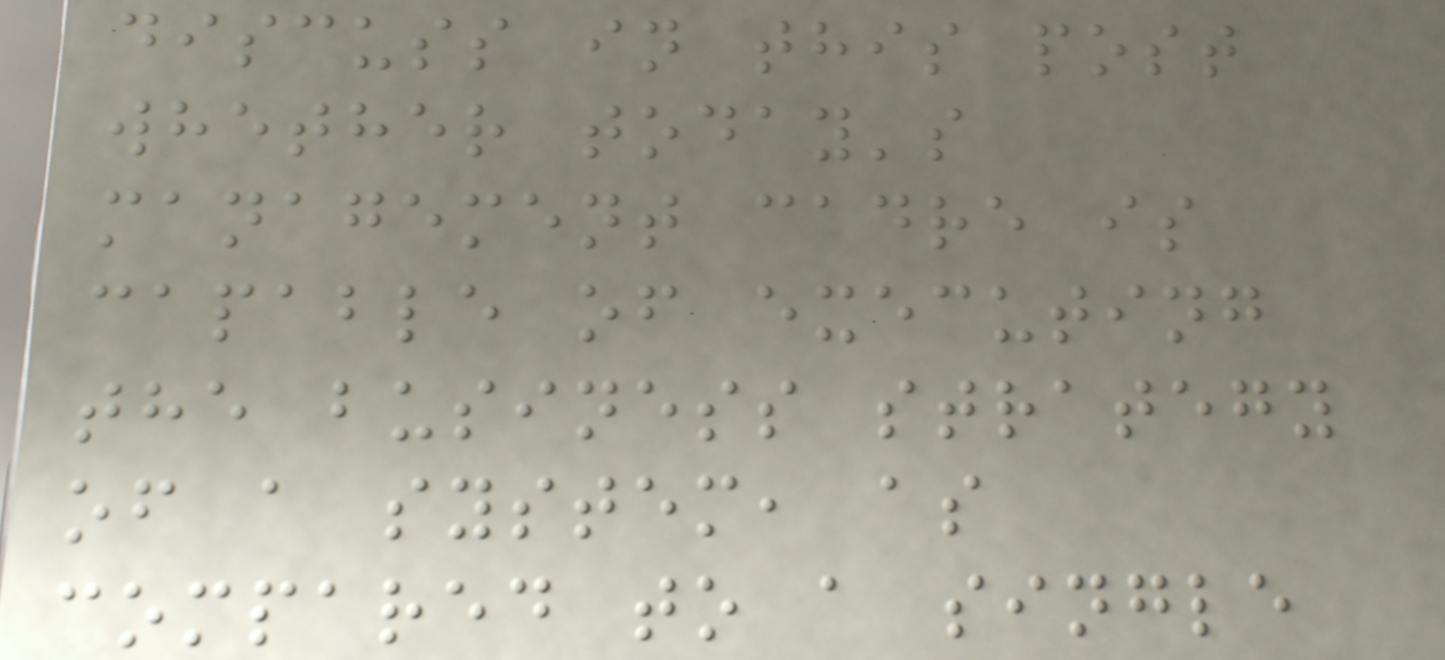discuss in this post
whether today's
management cadre is
capable of executing
the business strategy
of a system, as
compared to a single
